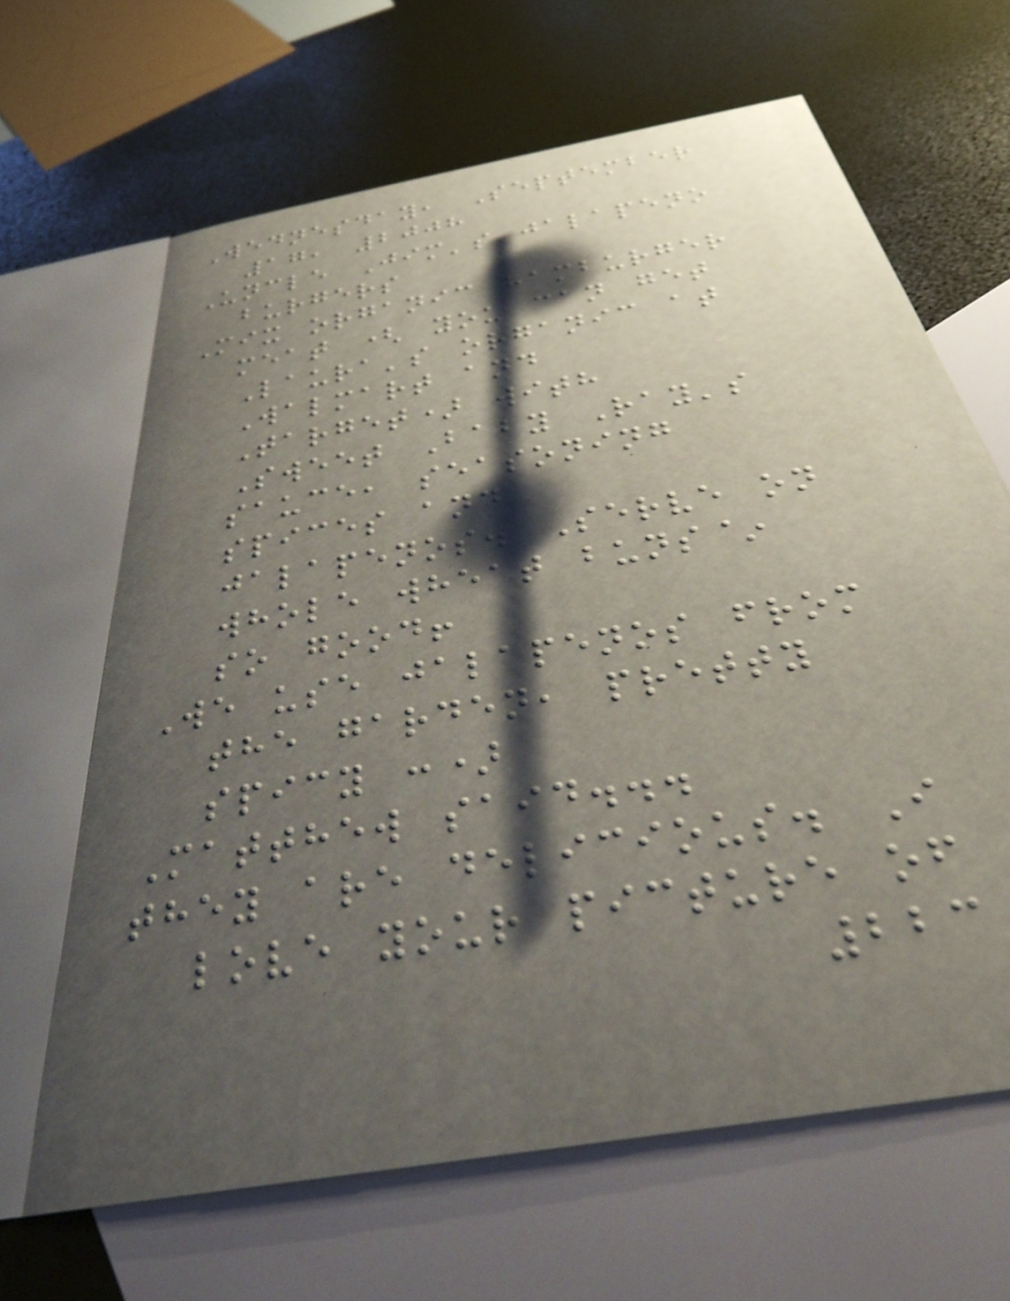Wednesday, September
17, 2008
Uncle Jim's jalapeno
burgers
Mix organic hamburger
meat ( you can get
Laura's organic at
Walmart and
Target) with
Sweet Baby Ray's
sauce, seasoning
spices and
jalapenos. Serve on
whole wheat buns~
so good!
We use jalapenos from
the garden, pretty
spicy :)
Matthew said...
they are delicious. I
love your picture of
223
